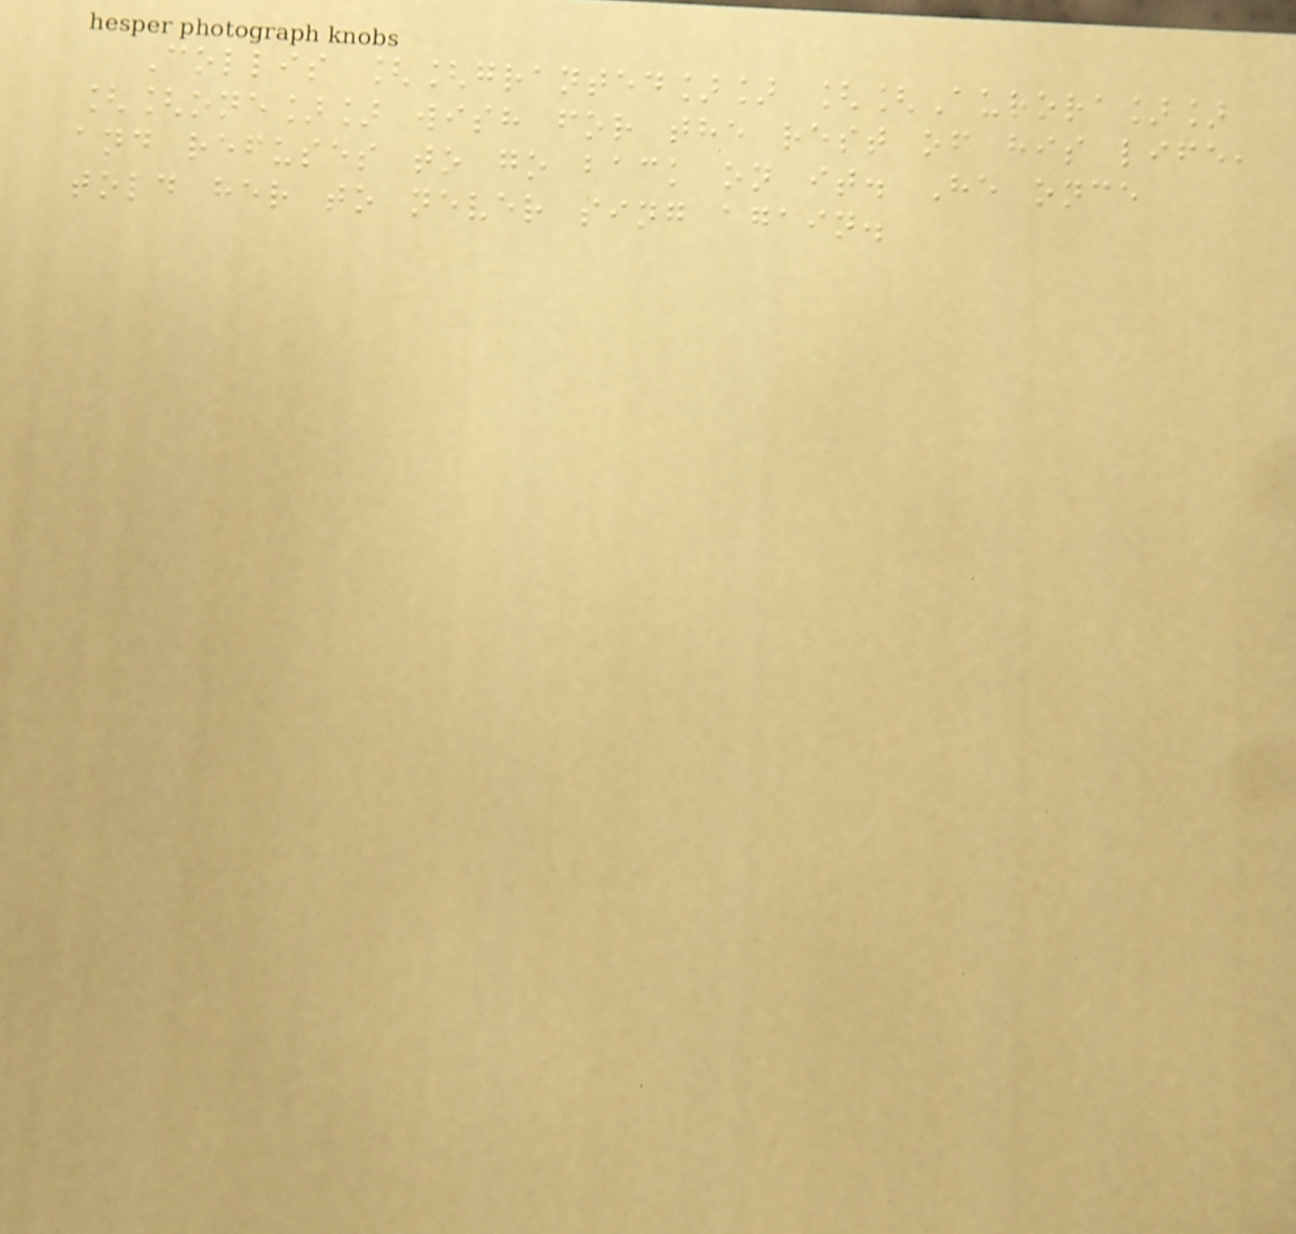Collis [[granted]] [[Aurora]]
[[one]] wish for the rest of his life,
and refuses to go back on it. He once
told her to never sing again.
